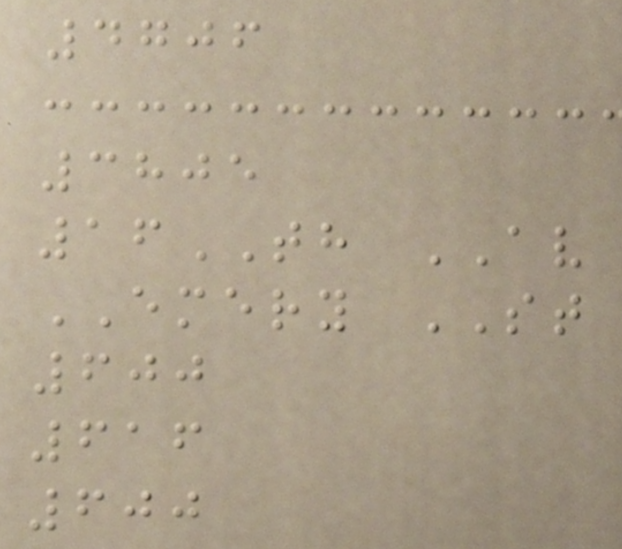4706
3805
16TH AV
EMERY ST
600
616
600
